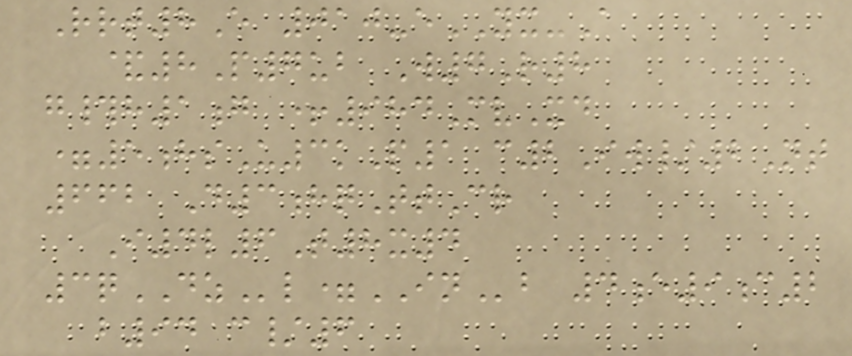Rrt8E 010-eYX-A
&8P7ub W7R8
g#h1g +984MvXd
=5hsU3kP1 c2Iw/2Nt
662 D3hqTtCr
I4l6T8x4
3qDZl=INb 4e9c2
b94 c/6
